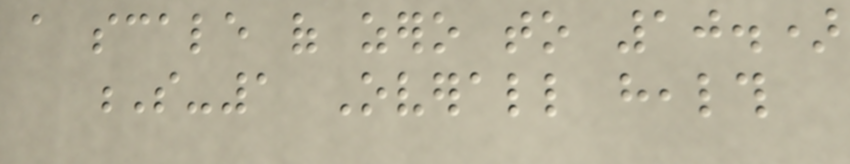a scale of zero to 10.)
S-1 Overall health
